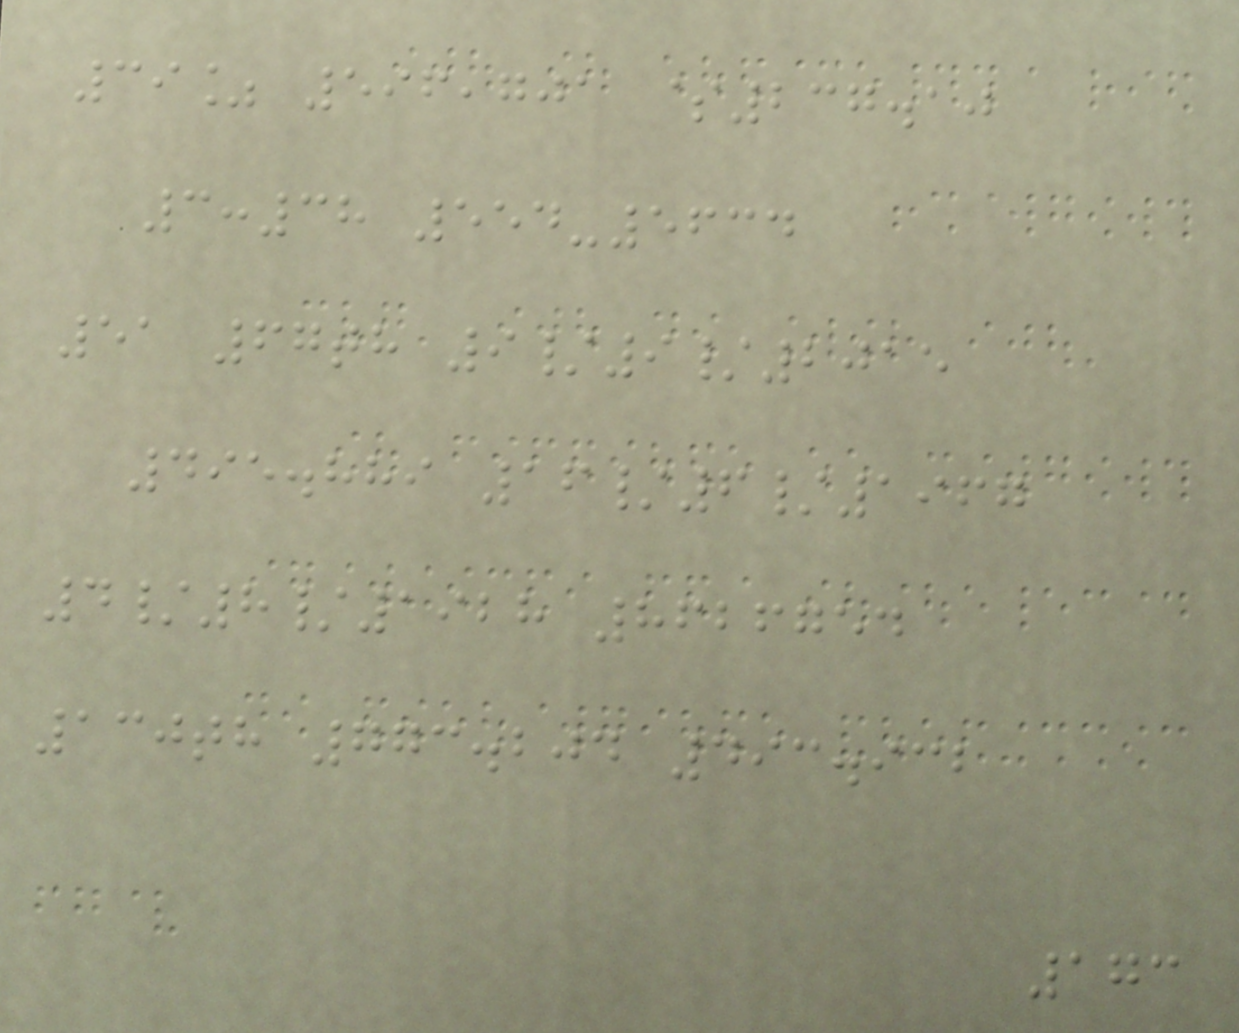39% 596,701 $237.10
3:38 554-5634
51 67th 9/9/2015
495.889 16/6/1967
4/8/1928 8626754
130th 773.204 493.932
173
